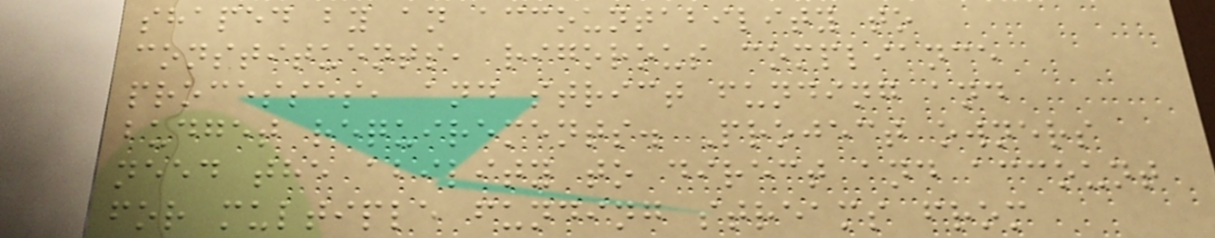shaped by an accountability to
constituents, rigorous compliance
processes, and strict funding and
budget requirements. Project owners
need the ability to direct and account
for multiple funding streams from
